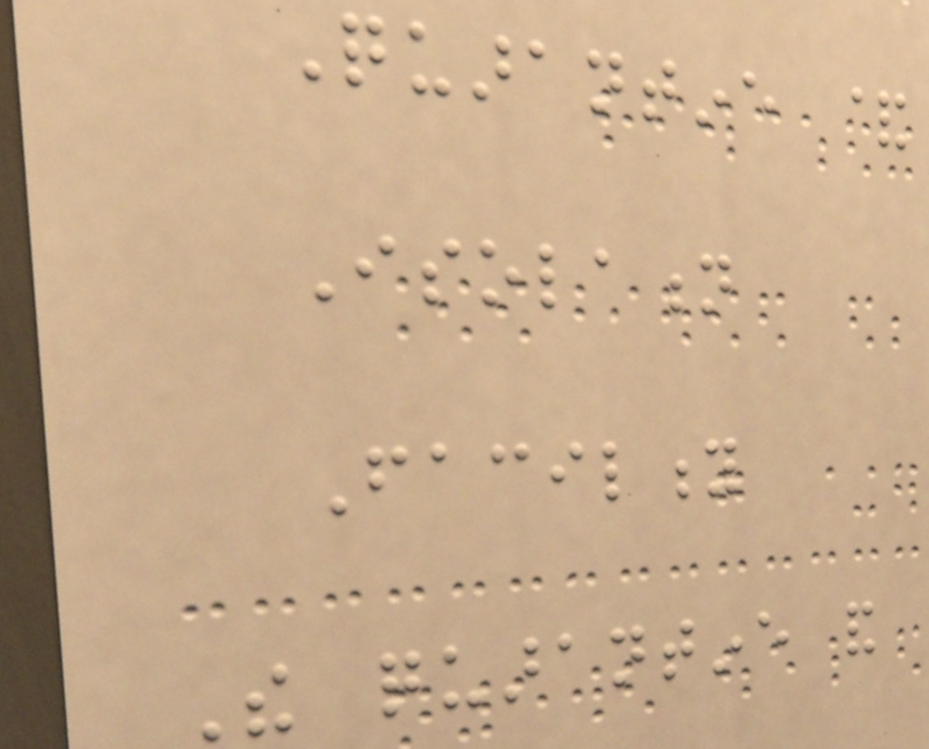Quarantine &
Isolation
Facility
The quarantine and
